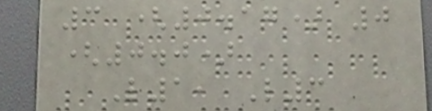3 (0.17) 0
(0.0)
L1, L3
